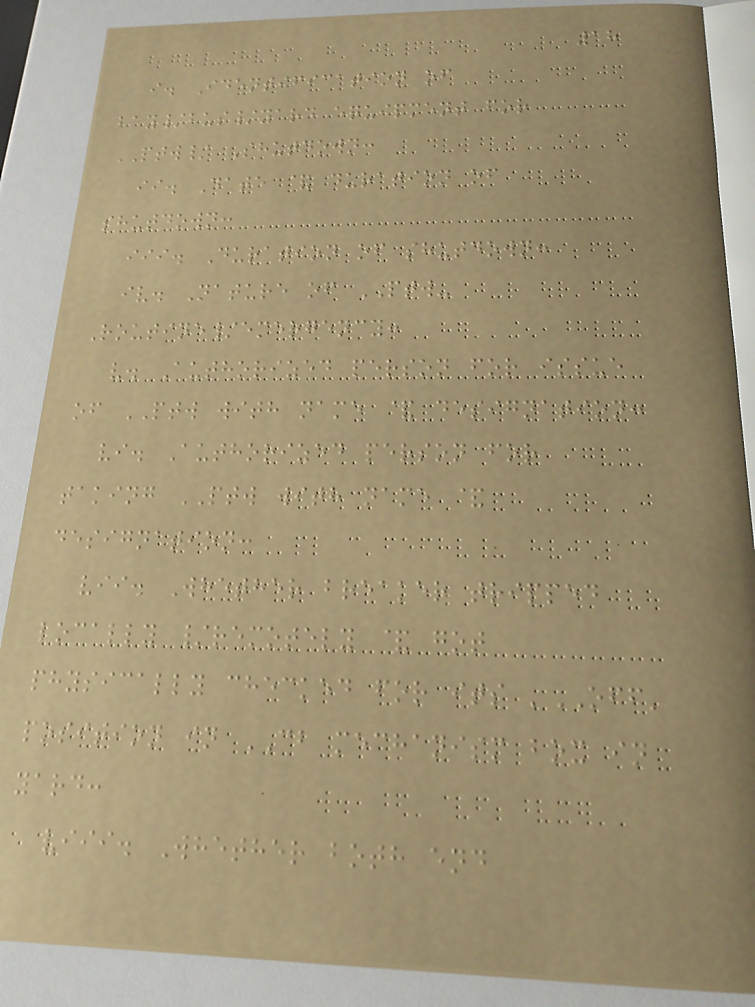18
i. Identification of
bay/bus/yard equipment for
PTW/ Shutdown:
ii. Date & duration of
shutdown:
iii. Duration of shutdown:
iv. Nature of PTW-
Routine/emergency:
v. Authorized person for issue
of PTW with name & designation:
vi. Authorized person for
taking PTW with name &
designation:
vii. Whether breaker tripped
locally /remotely & got
physically checked for its 'OFF'
position in CB mechanism box in
yard:
viii. Whether both end
